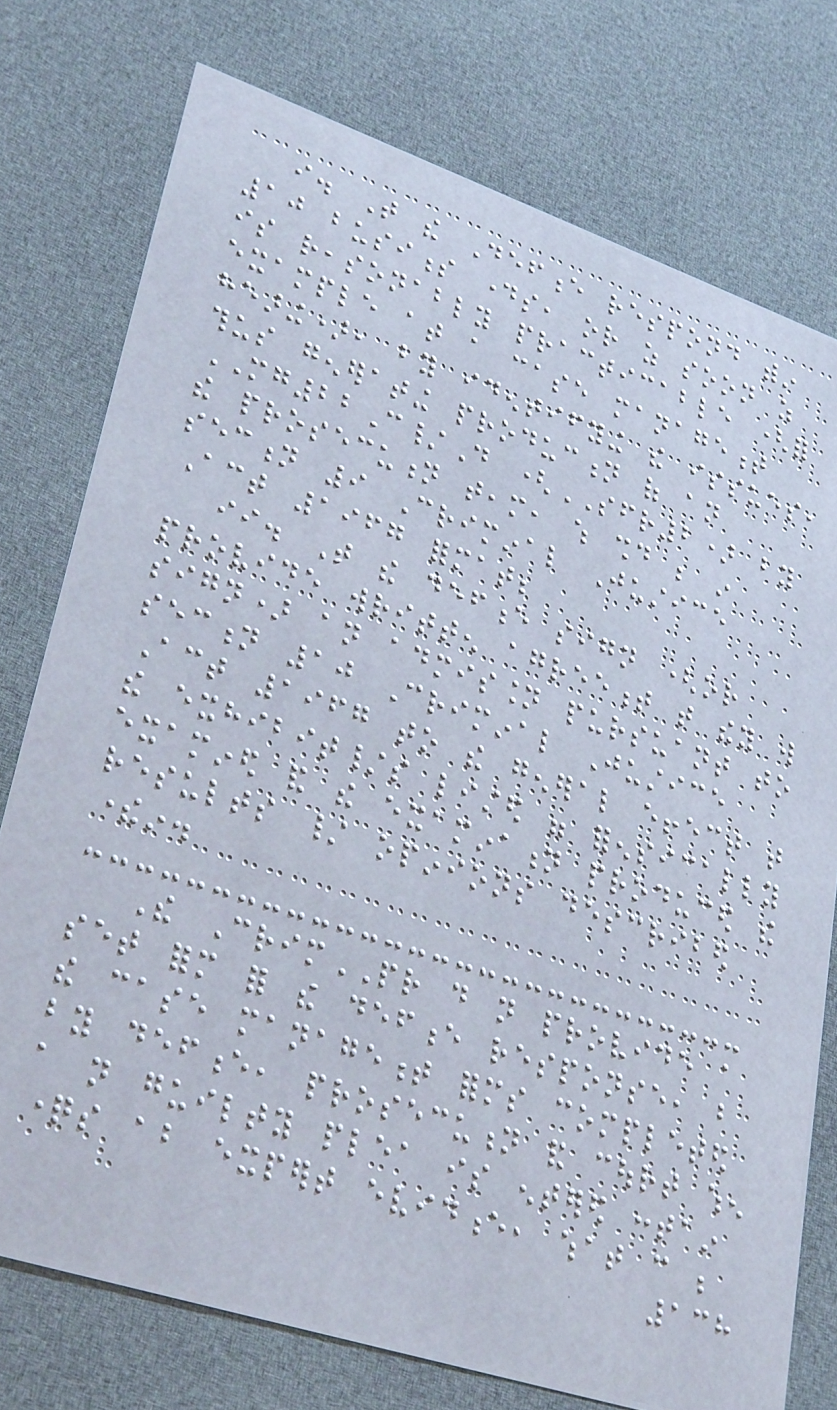i. That the Defence respond within
10 business days, or as soon as
is reasonably practicable (for
example at a case management
hearing), by identifying the issues,
thus generating production of an
MG22C/D (SFR2) by
the prosecution team, which should be in
section 9 Criminal Justice
Act 1967 format;
ii. That the defence sign (or
provide written agreement that they will
sign) an admission pursuant to
section 10 Criminal Justice
Act 1967 to the general effect that
the exhibit/s listed were forensically
examined and the examination produced the
results / opinions described
therein.
The CrimPR do not provide a
set form for the defence response, but
the case management forms completed
by defence, prosecution and court when
a not guilty plea is entered contain
questions about expert evidence, what can be
138
